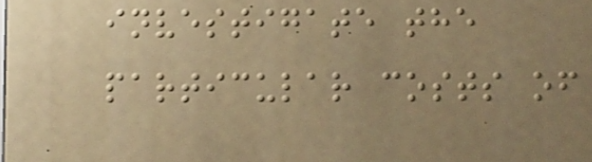investigate the
particular costs of
